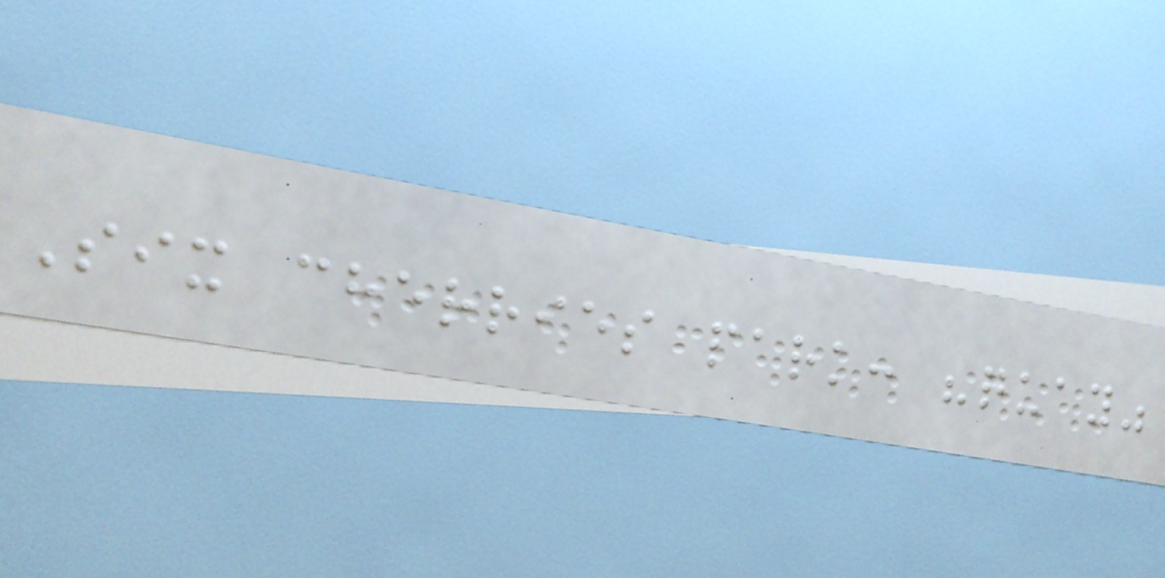Six cherries park: "quay"
